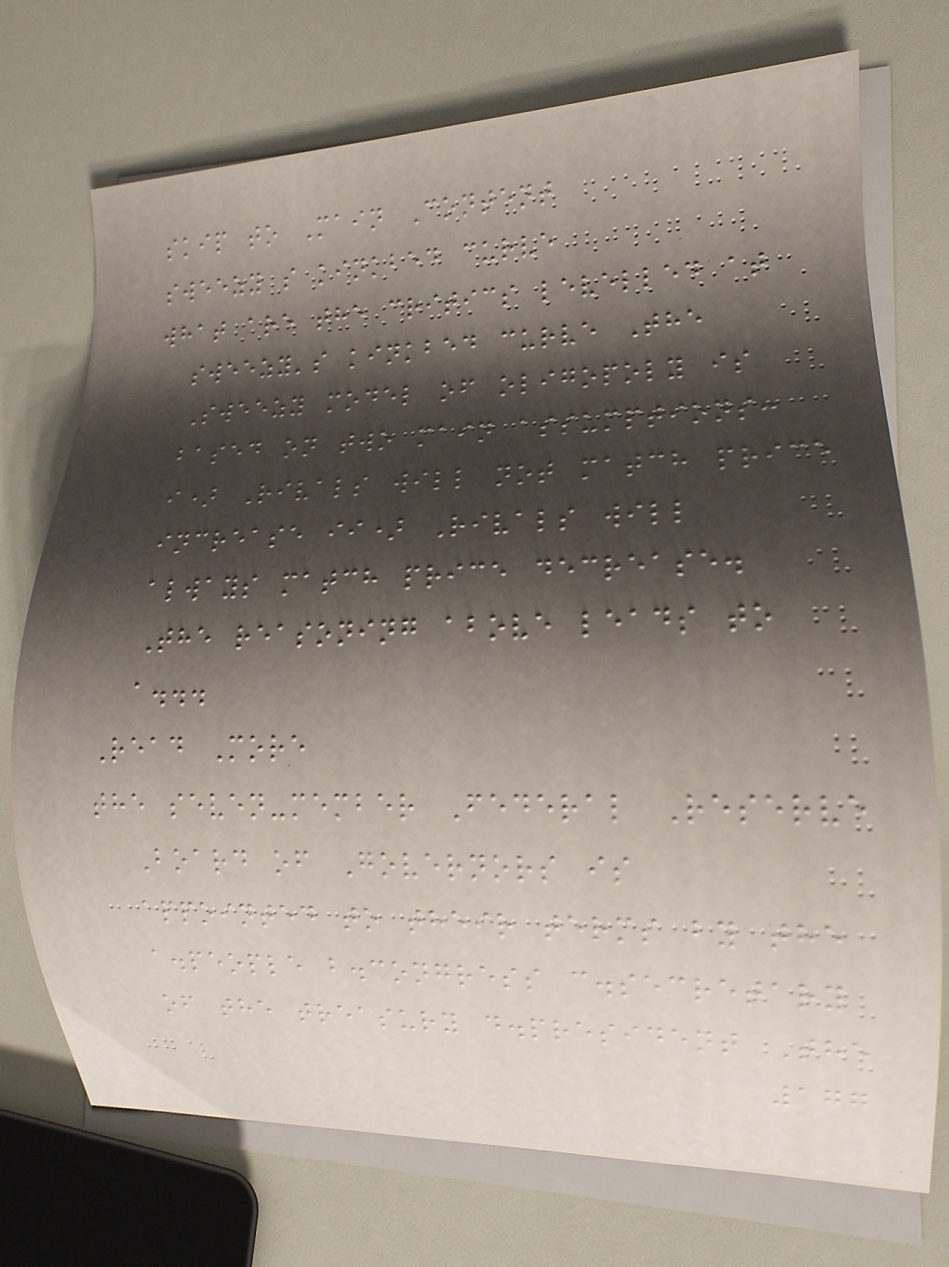skip to Main Content
sweezy s kinkbed curve
what are the critics levelled at
sweezy's kinkbed curve The
Sweezy model of oligopoly is
based on two main assumptions:
i) Rivals will not match price
increase ii) Rivals will
always match price decrease.
The reasoning above leads to
a...
Read More
the seven-member Federal Reserve
Board of Governors is
appointed to their terms by the
a.people b.congress c.secretary
of the treasury d.president The
177
